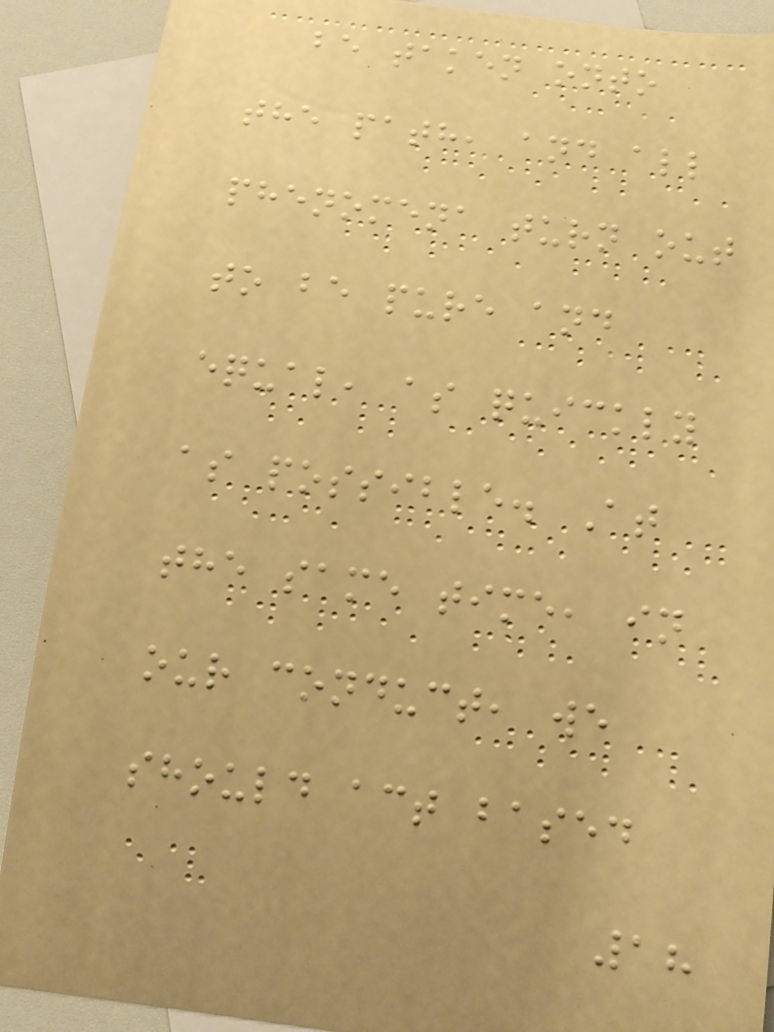be taken onto
the path, and all
phenomena turn out
to be pure and
equal, as quickly
as possible. At
the same time, in
our conduct, we
should act based
18
